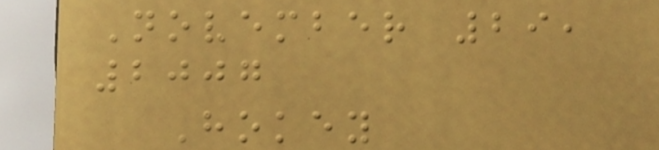November 29,
2007
Hokey
